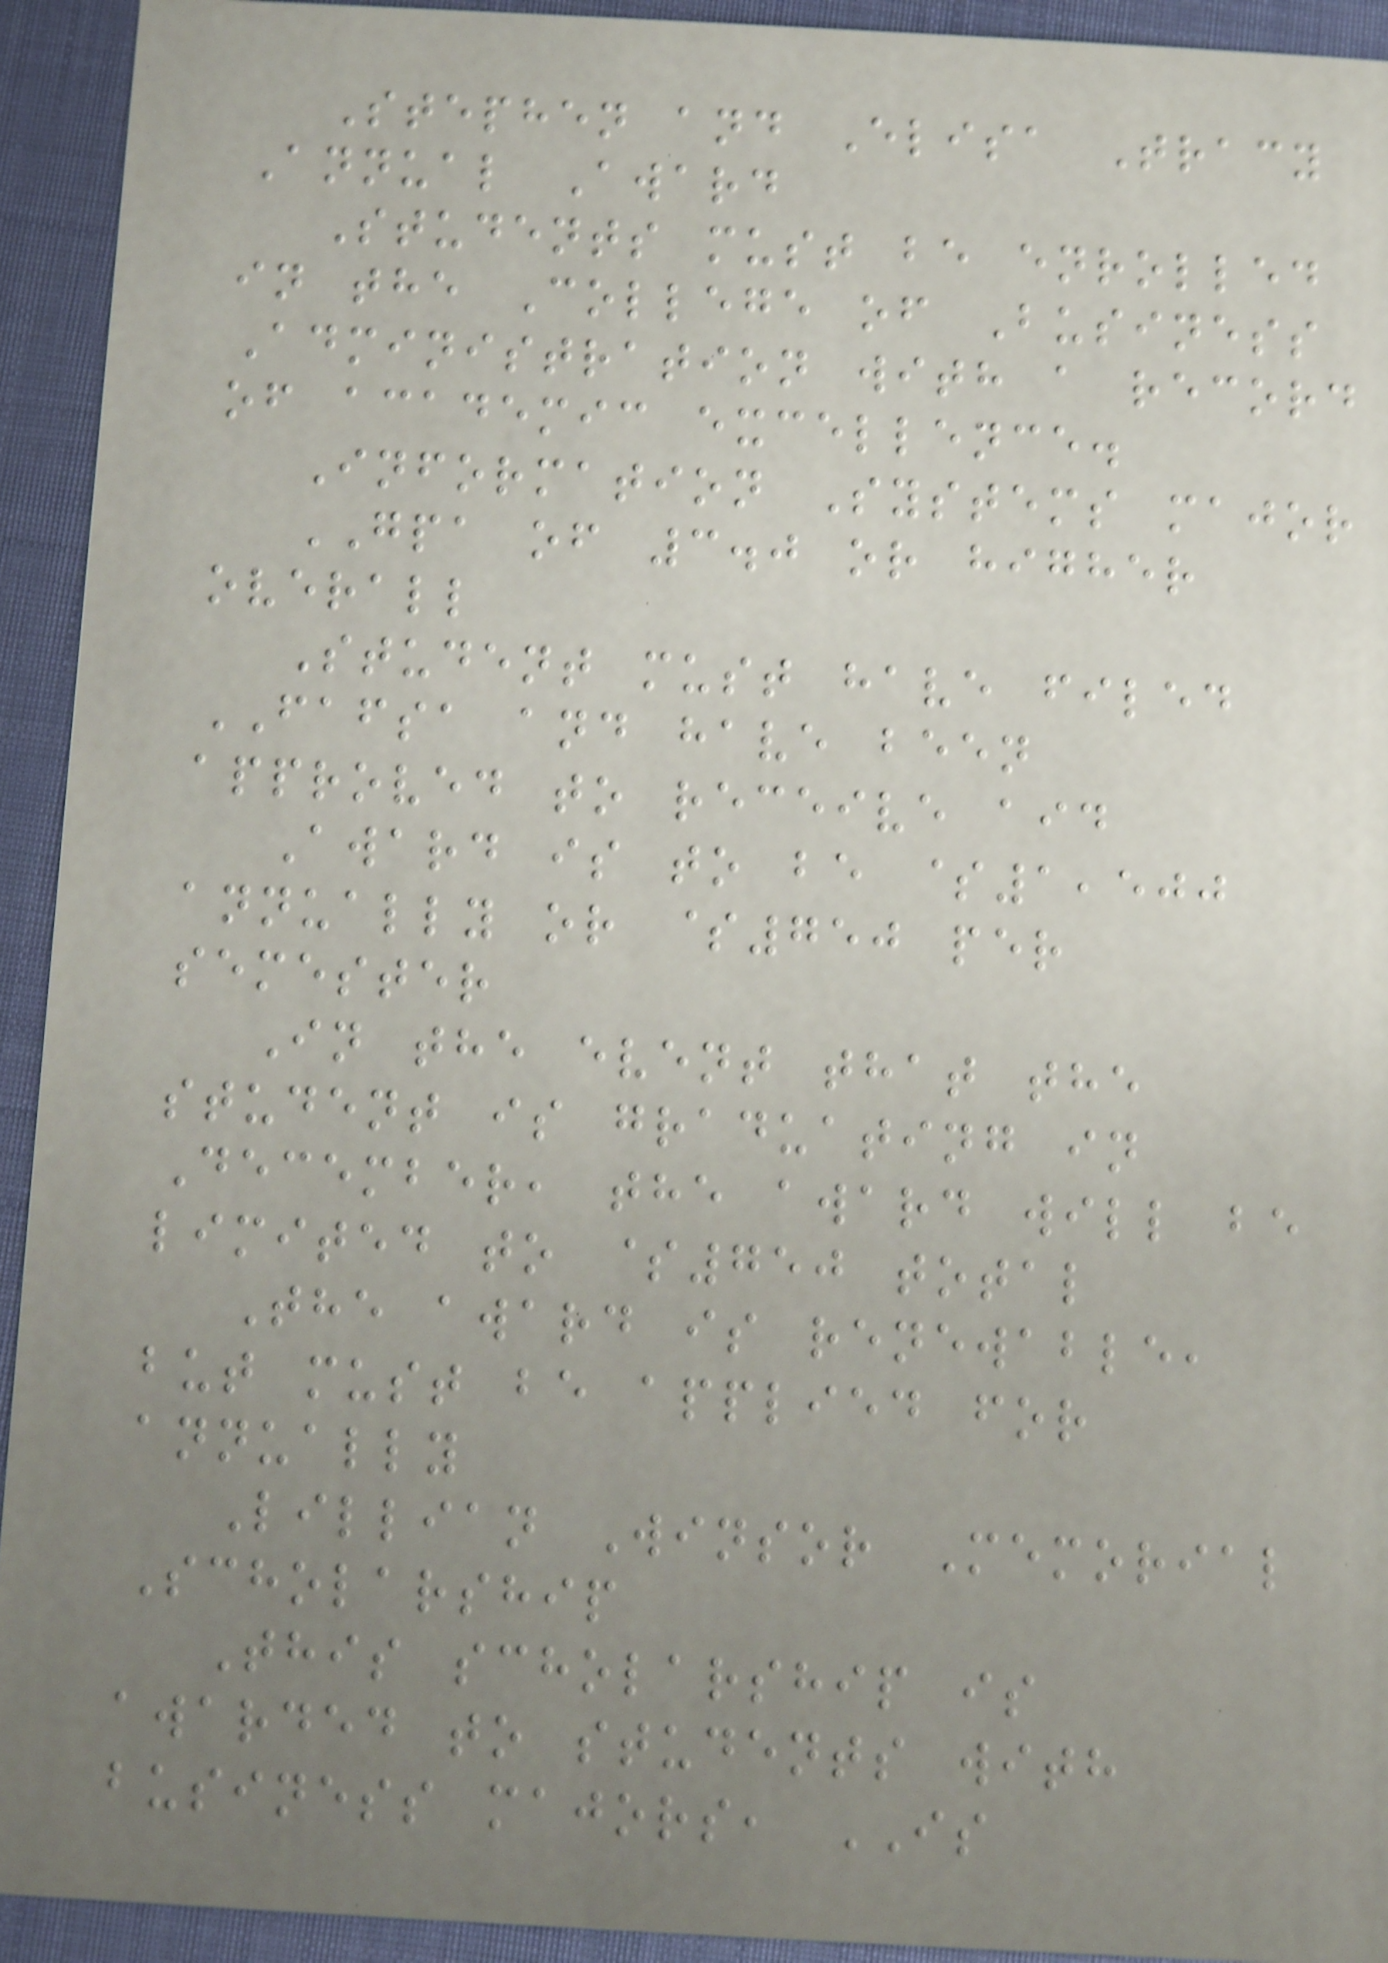Stephen and Elisa Tracy
Annual Award
Students must be enrolled
in the College of Business
Administration with a record
of academic excellence.
Information Systems major
GPA of 3.0 or higher
overall
Student must have filed
FAFSA and have been
approved to receive aid
Award is to be $1,500
annually or $750 per
semester
In the event that the
student is graduating in
December, the award will be
limited to $750 total
The award is renewable,
but must be applied for
annually
Lillian Winsor Memorial
Scholarship
This scholarship is
awarded to students with
business majors, IS
